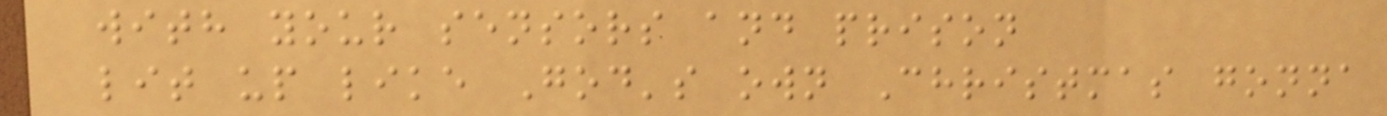with your sensors and prison
lit up like God's own Christmas gonna
